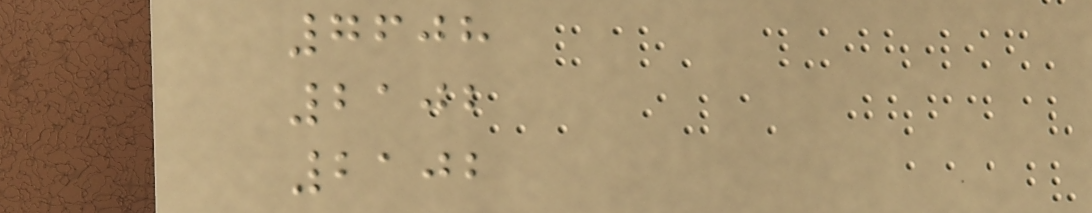7608
2102
2102
